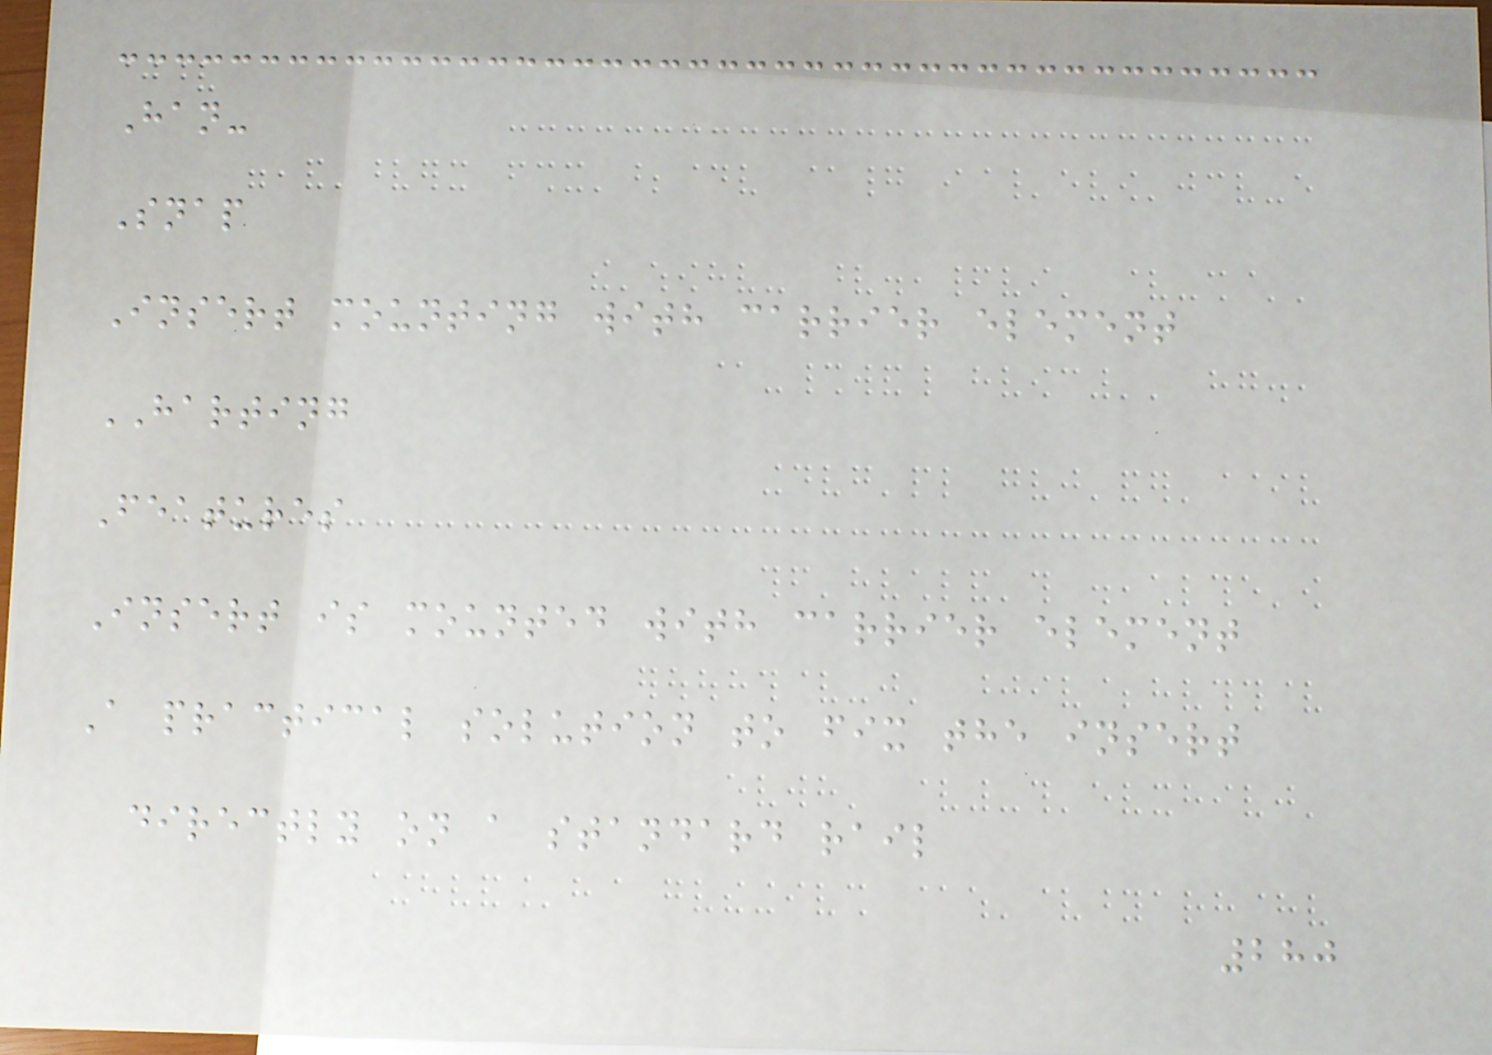Han-
Snap
Insert mounting with carrier element
HARTING
Features
Insert is mounted with carrier element
A practical solution to fix the insert
directly on a standard rail
280
